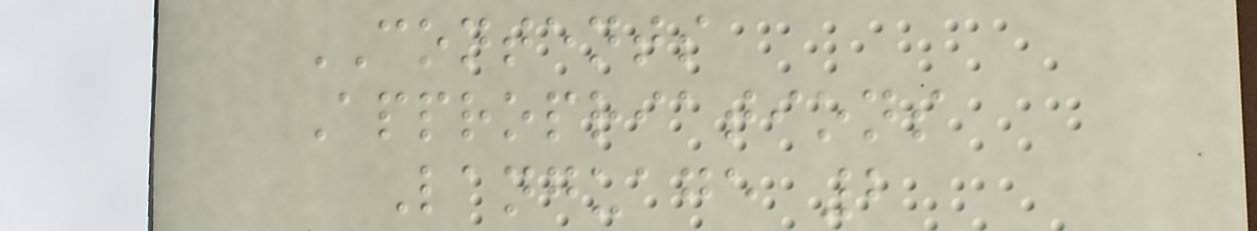CONTENTS
Appropriations
Language 2
